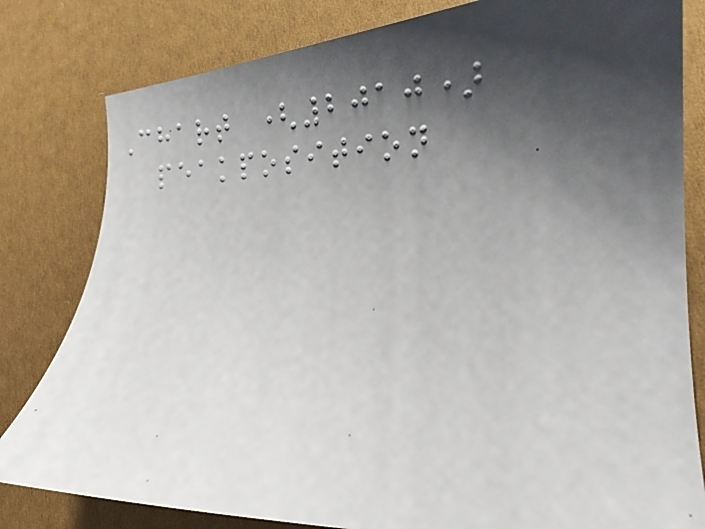Chart (2010)
peakposition
